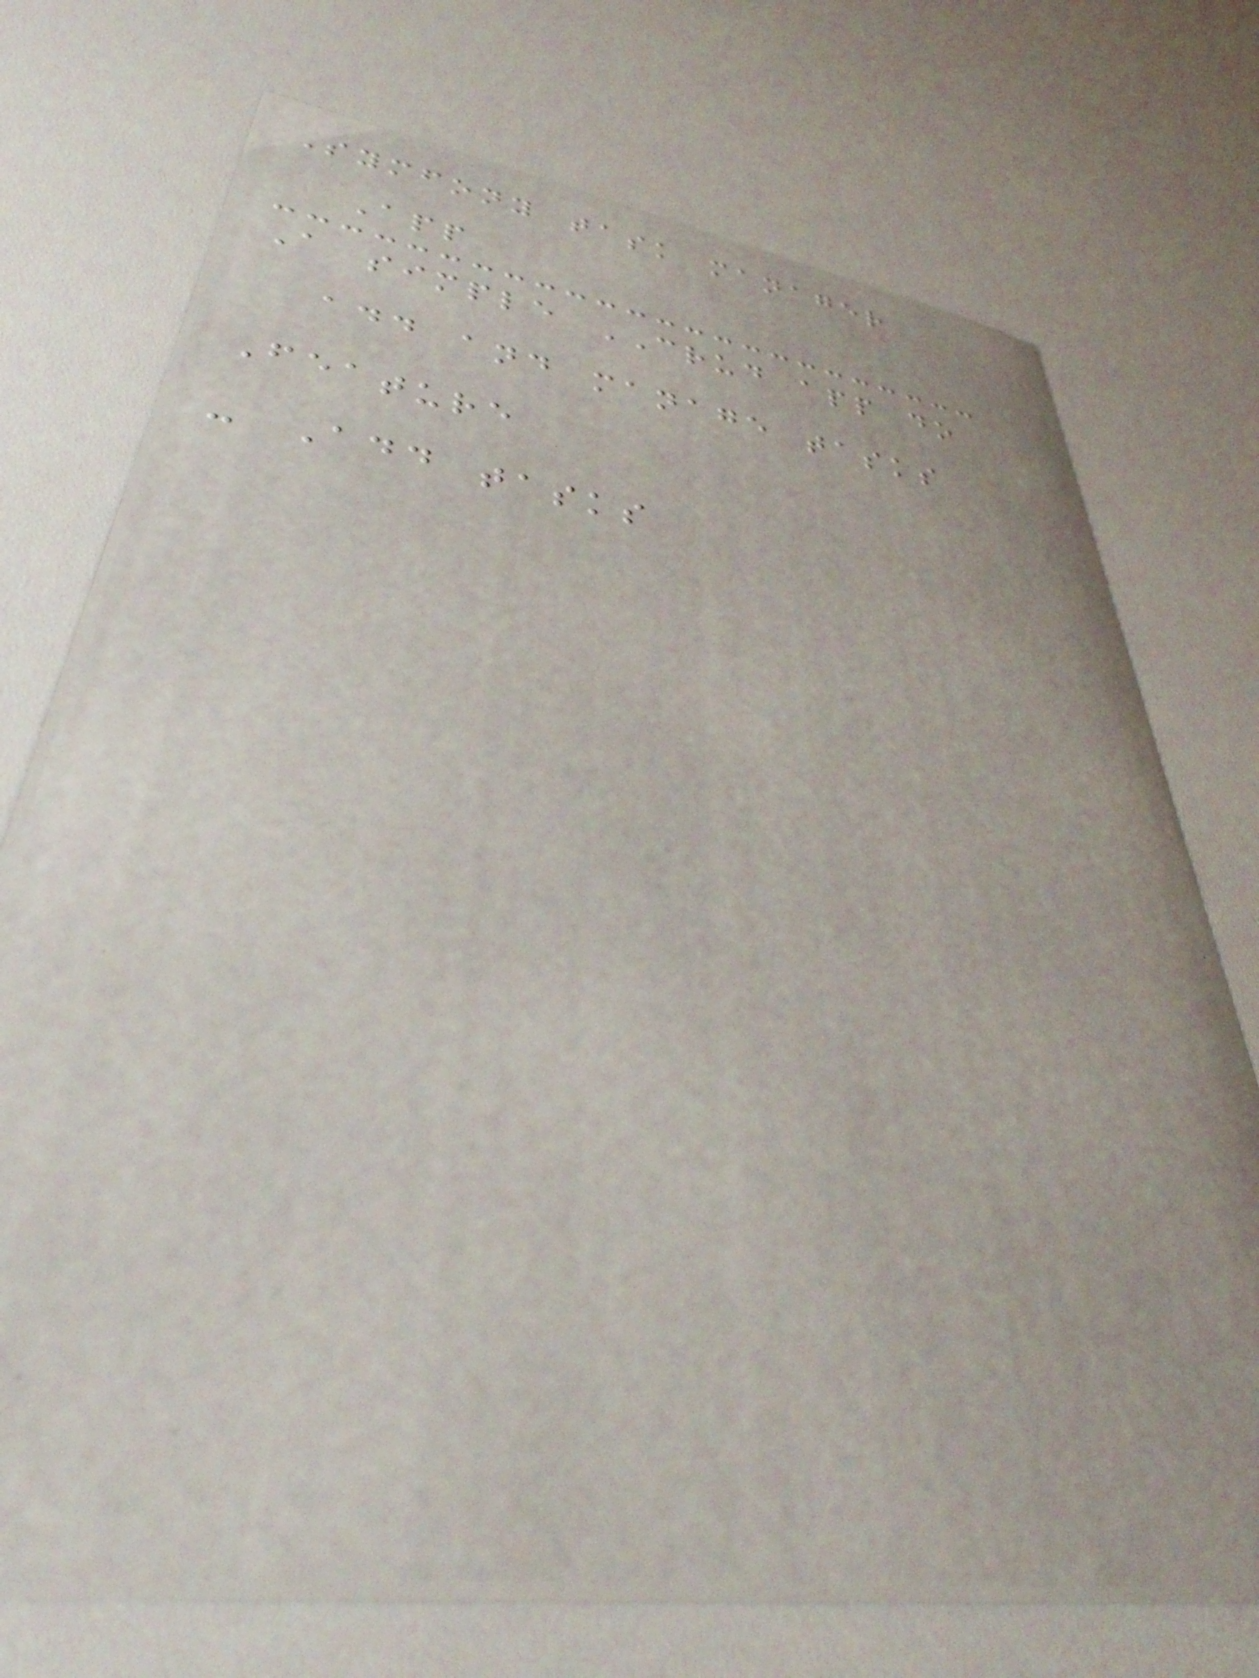Symfony task manager
App
A simple CRUD app do
add and manage tasks
Feature
- Add tasks
